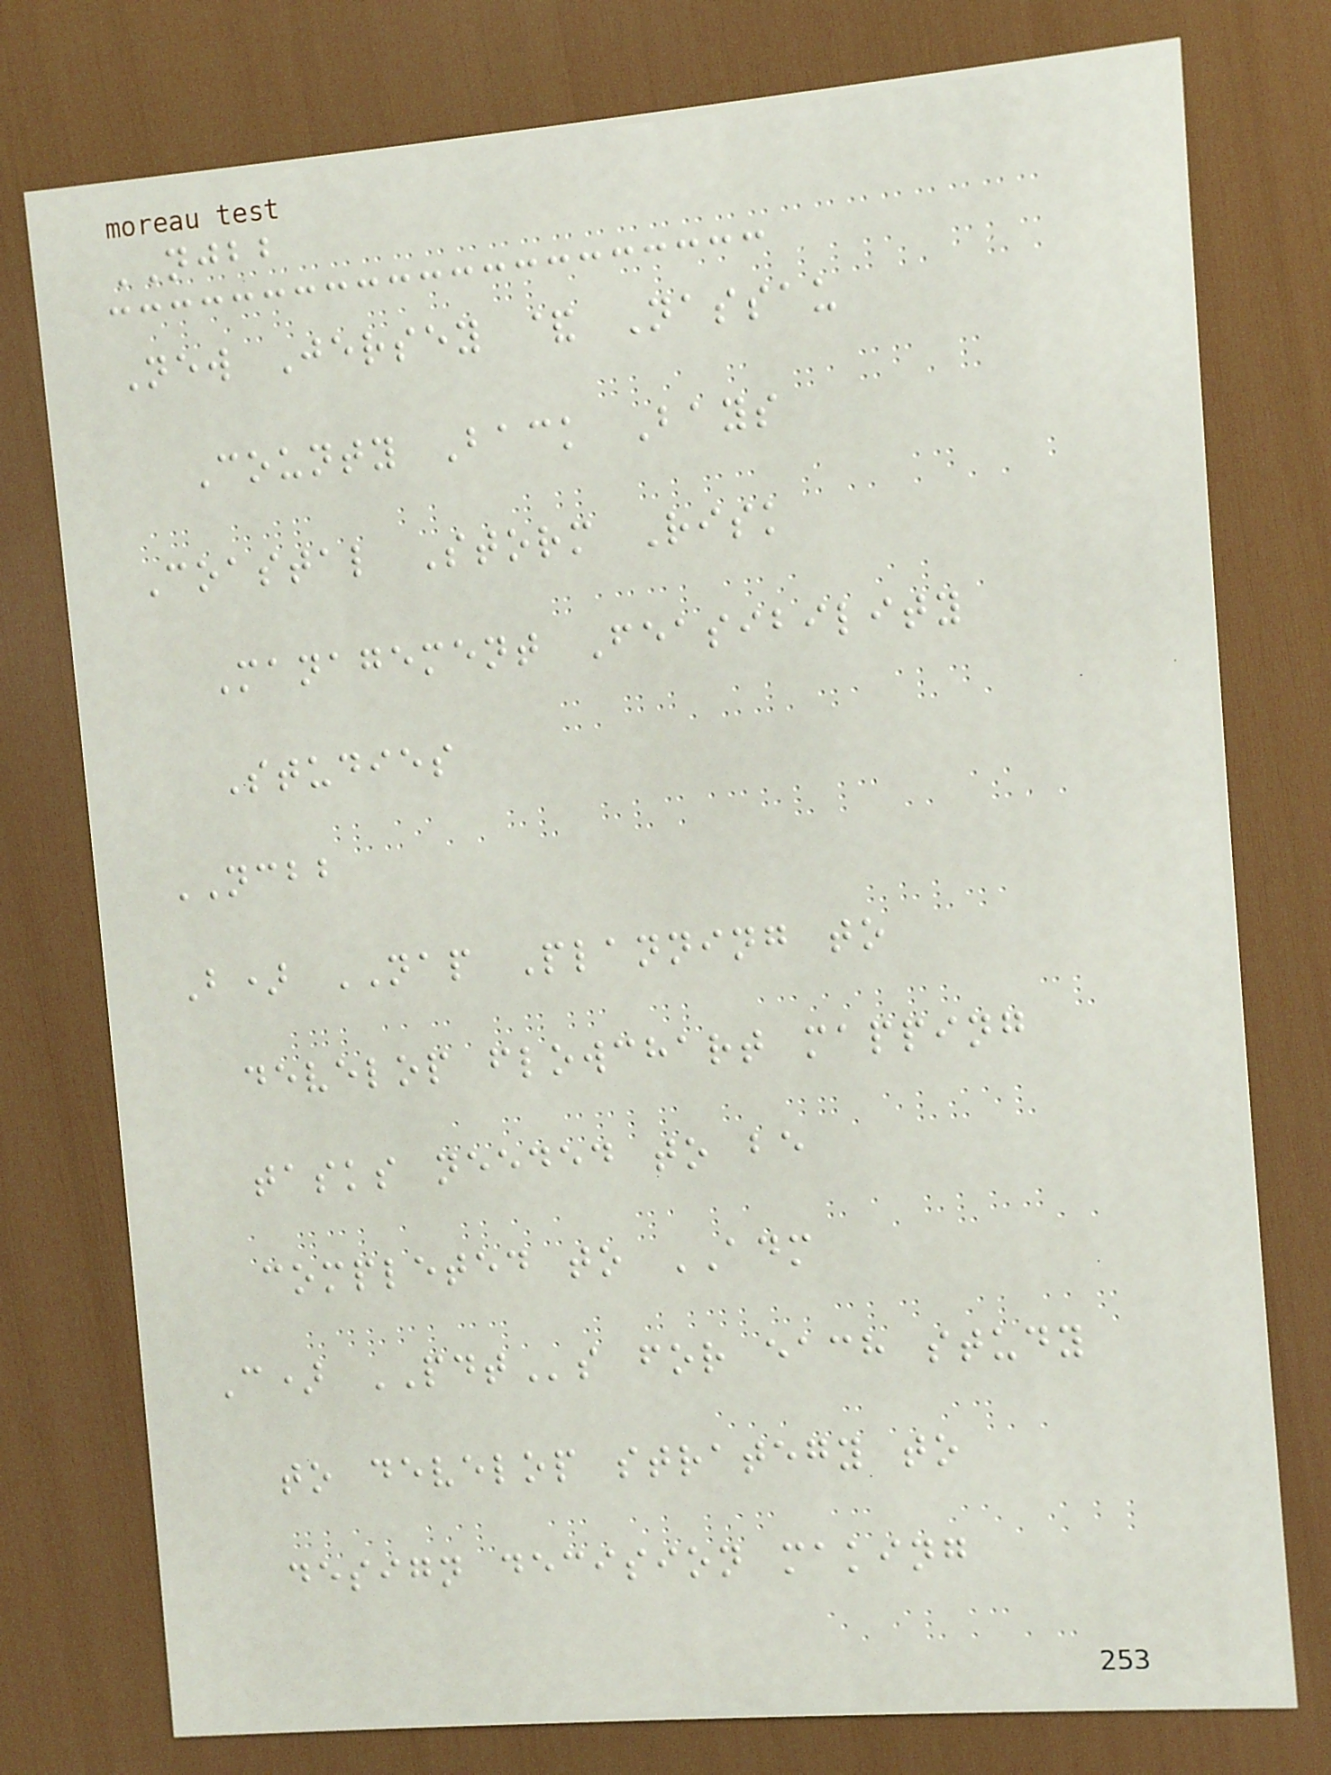NJBB
New Jersey & Nassau
County Back Bays
Coastal Storm Risk
Management Feasibility
Studies
NCBB
B) NAP Planning to
develop flowchart mapping
tasks needed to be
completed to ADM
C) PDTs for each study
to develop strategy to
design decision making
